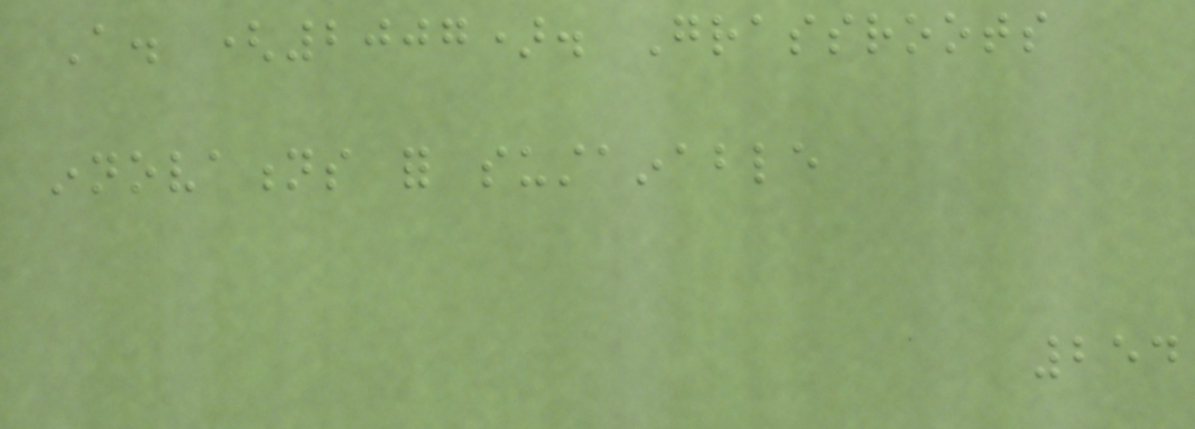A. (2007). Grassroots
innovations for sustainable
254
